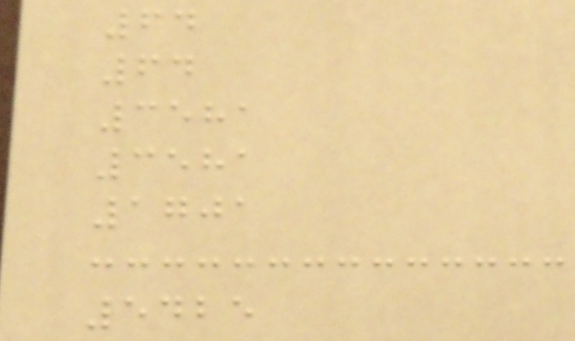64
64
3581
3581
1701
5425
